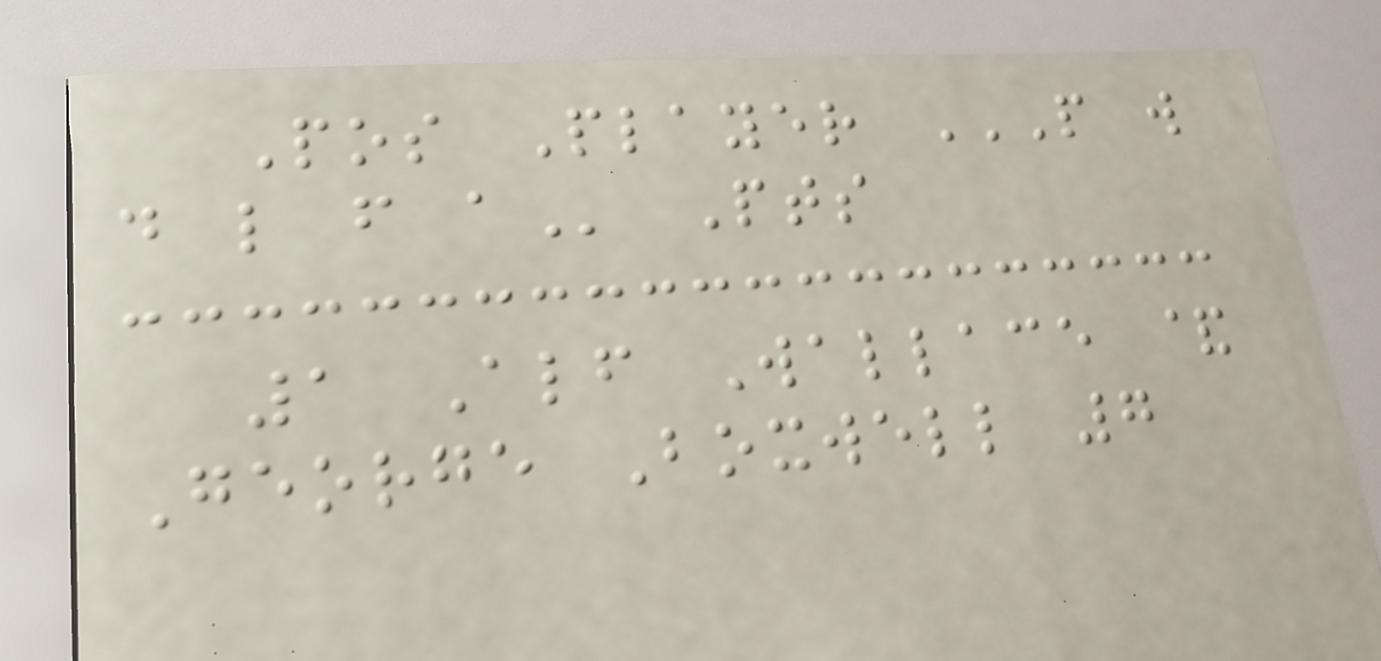Pos Player P W
D L F A Pts
1 Alf Wallace &
George Boxwell 7
